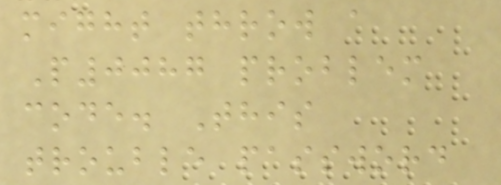might throw a
P0087 problem
code. This
trouble password
